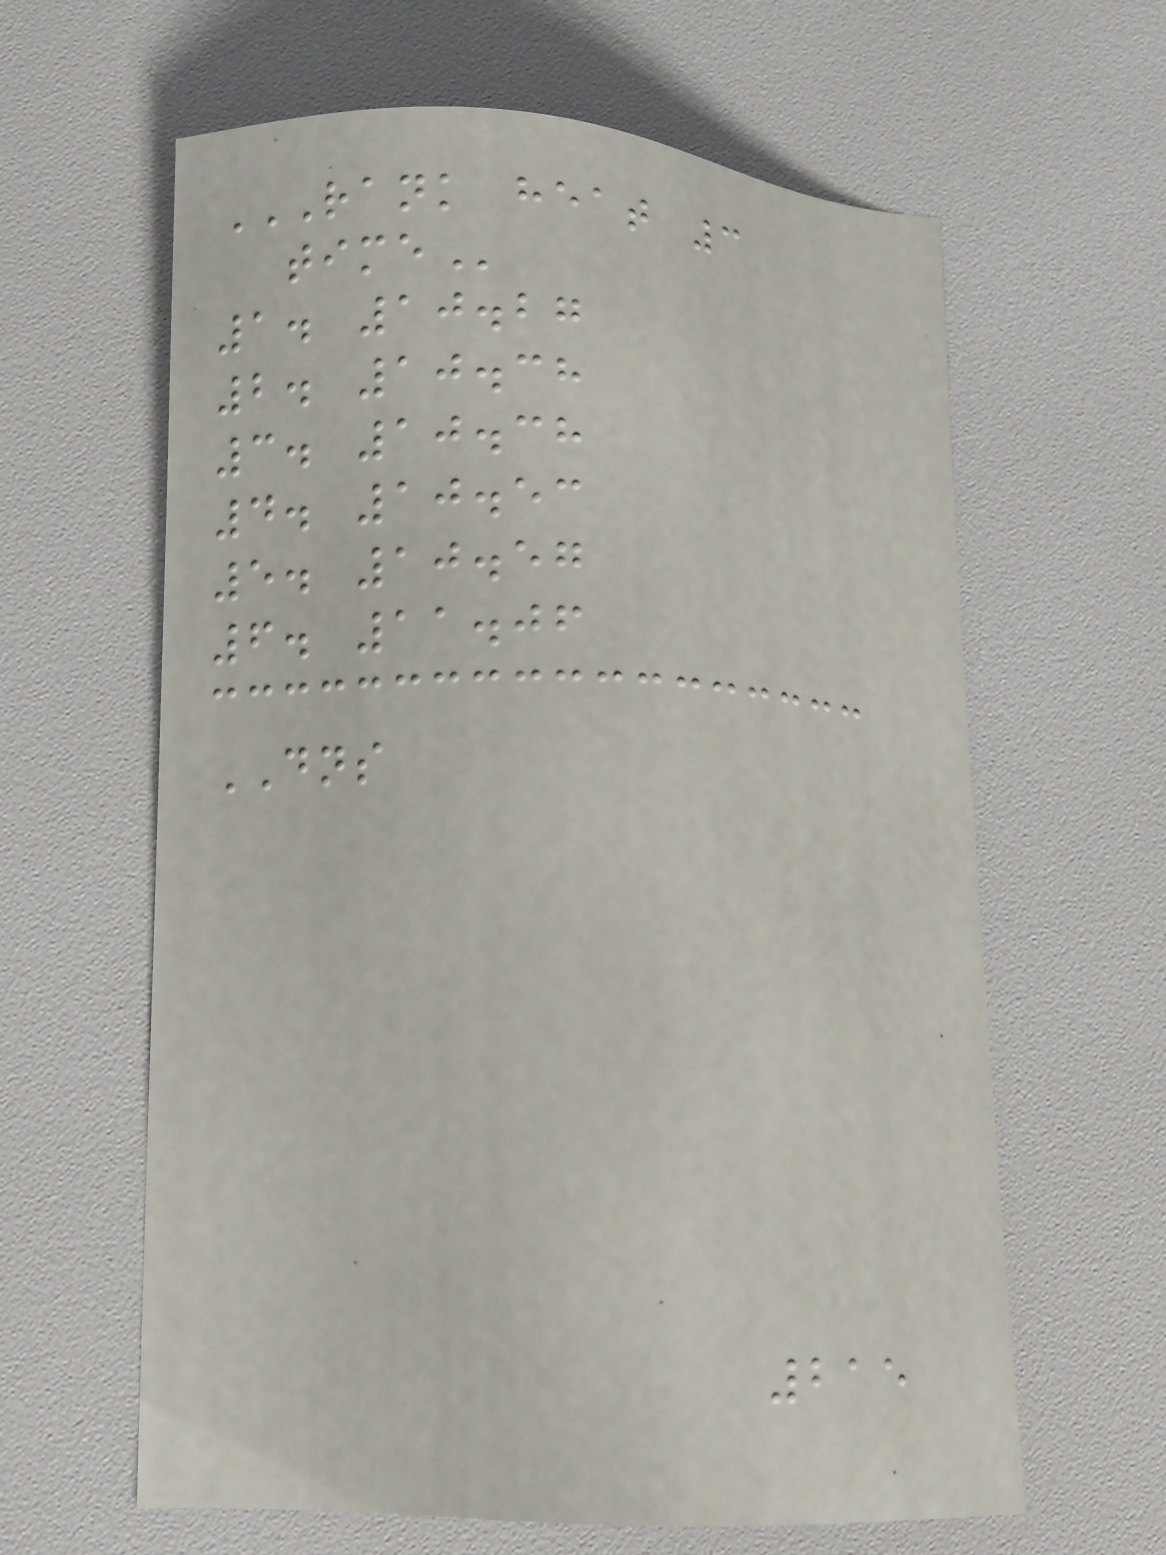RANK HEAT 3
TIME
1. 10.27
2. 10.38
3. 10.38
4. 10.53
5. 10.57
6. 11.06
DNS
215
